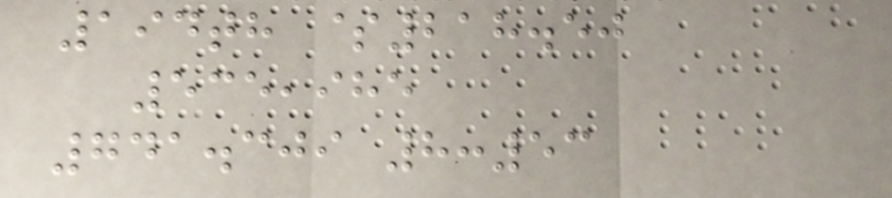194th $218.50
535,985
741.309 8:53
